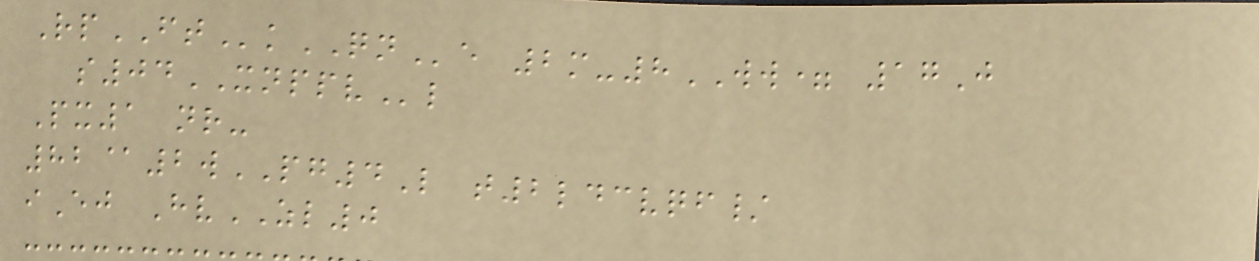RpFTkQNe 2m-8WW= 17J
s04XNPPVl
Px1 nr-
82@2wPG4L t2ldcvqf/
iEj HvZL0
